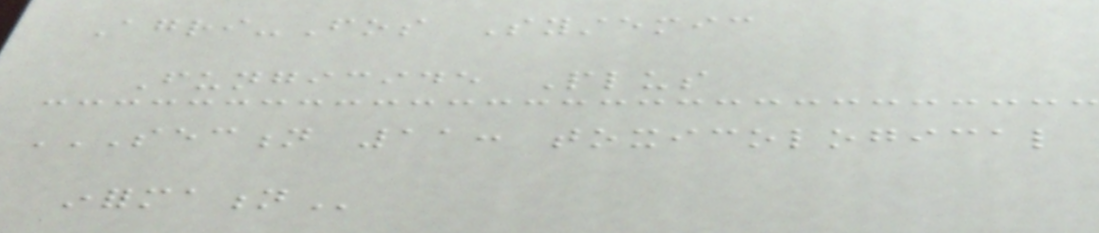Agri-Fos Systemic
Fungicide Plus
SECTION 11: TOXICOLOGICAL
INFORMATION
